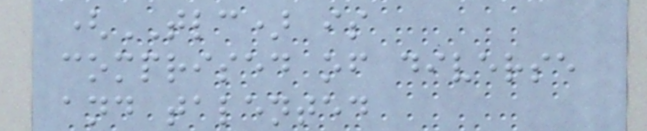(TLC) is
comprised of diverse
and talented
